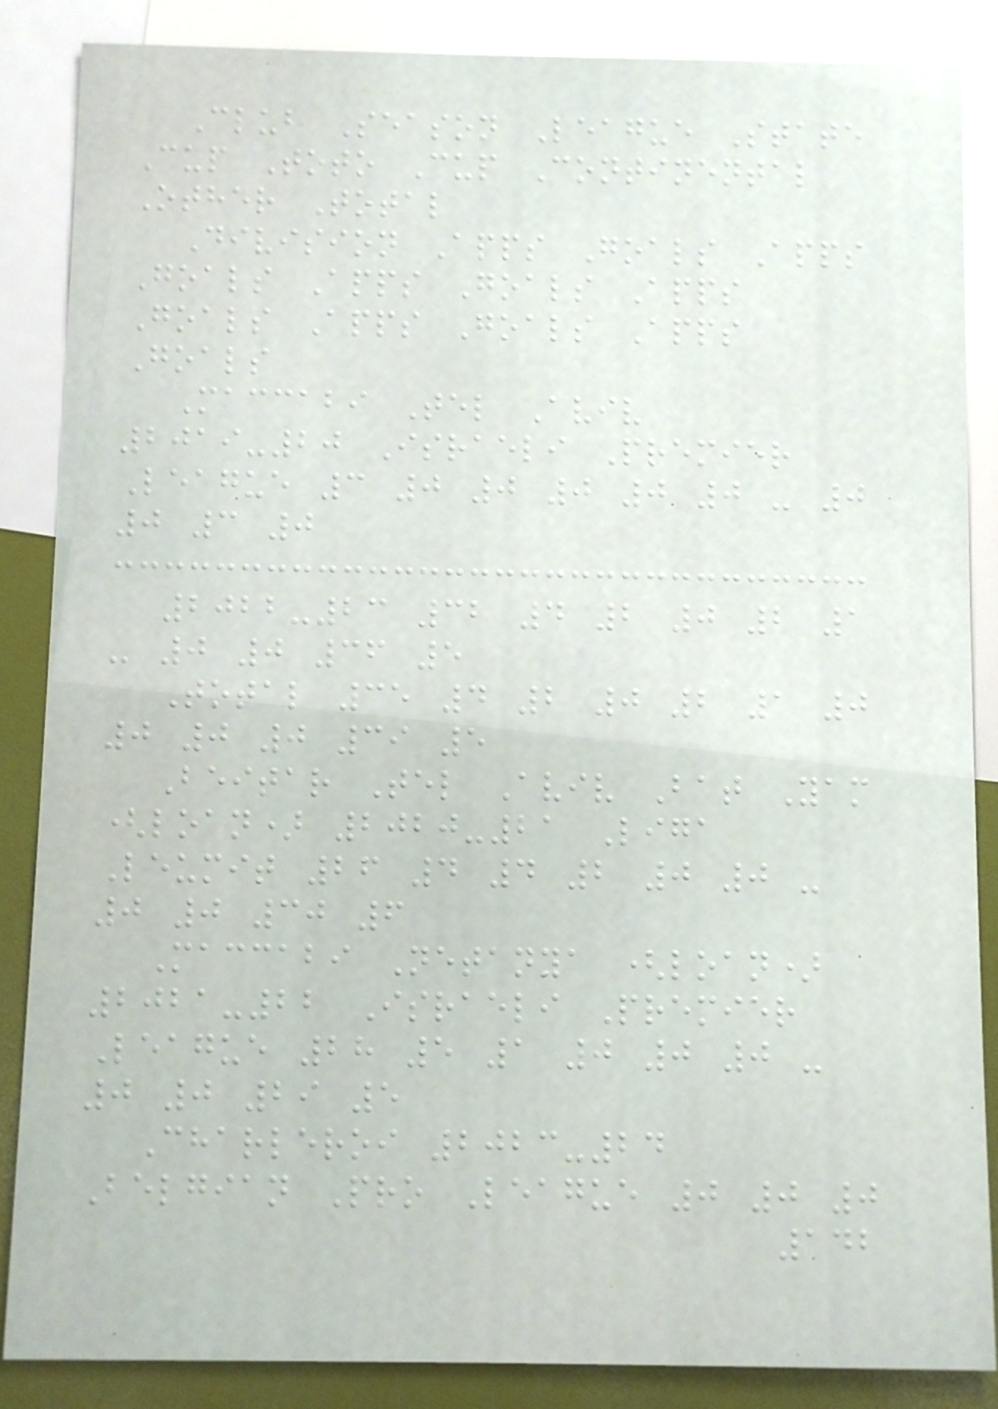Club Season League State
Cup Toto Cup Continental
Other Total
Division Apps Goals Apps
Goals Apps Goals Apps
Goals Apps Goals Apps
Goals
Maccabi Tel Aviv
2019-20 Israeli Premier
League 3 0 0 0 0 0 - 0
0 3 0
2022-23 32 4 2 0 2 1
- 0 0 36 5
Total 35 4 2 0 2 1 0
0 0 0 39 5
Beitar Tel Aviv Bat Yam
(loan) 2020-21 Liga
Leumit 26 4 4 2 0 0 -
0 0 30 6
Maccabi Netanya (loan)
2021-22 Israeli Premier
League 28 5 1 0 0 0 -
0 0 29 5
Charleroi 2023-24
Belgian Pro League 0 0 0
142
